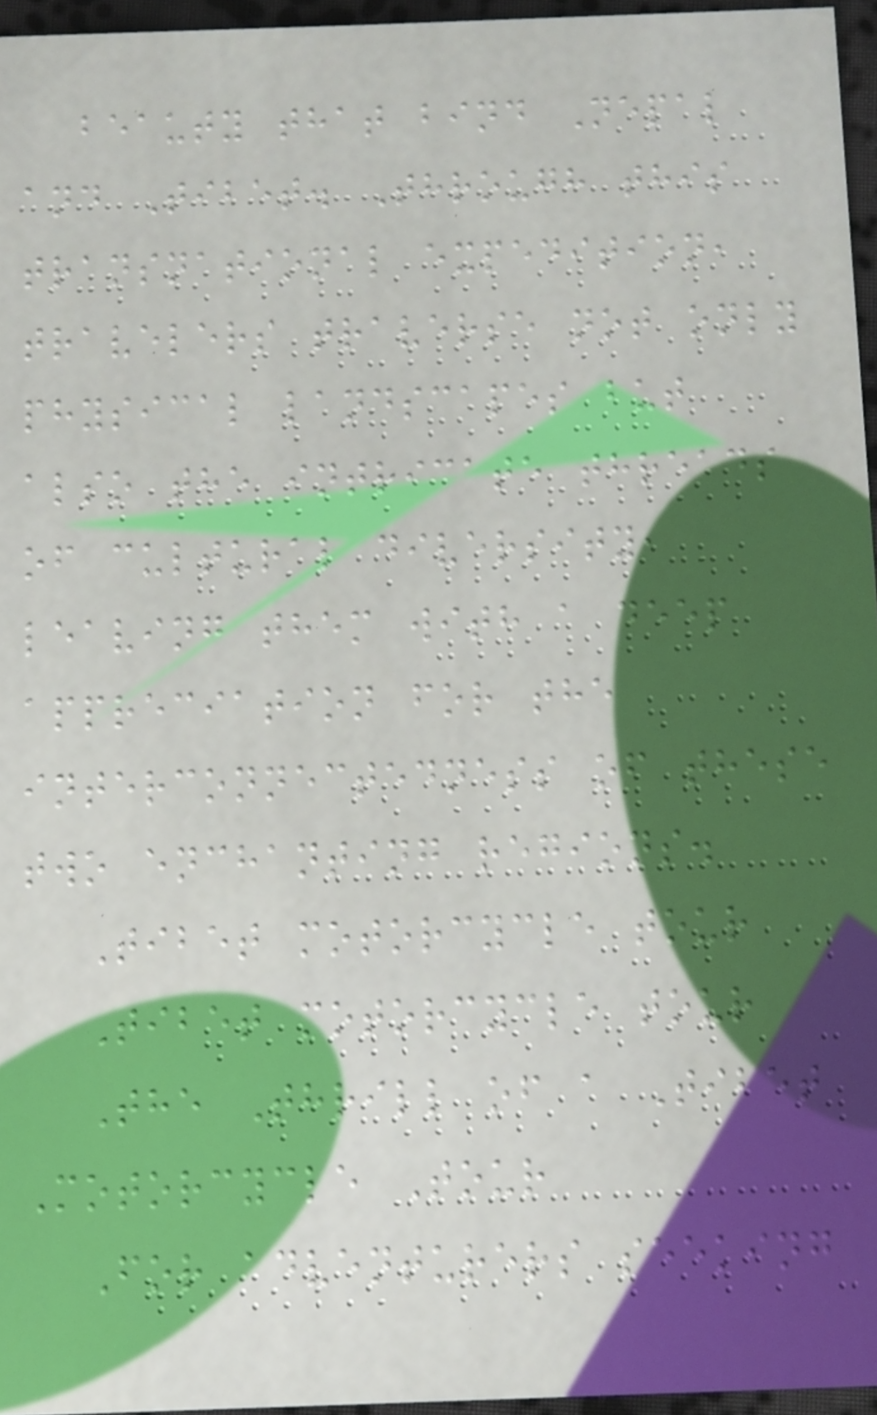beauty that bind Nepal
and Tibet. Through this
transnational expedition,
travelers traverse not only
physical landscapes but
also the intricate threads
of cultural diversity,
leaving them with a deep
appreciation for the
interconnectedness of these
two enchanting regions.
Tibet motorcycle tour
Tibet motorcycle tour
The Thrill of a Tibet
Motorcycle Tour
For adventurers seeking
